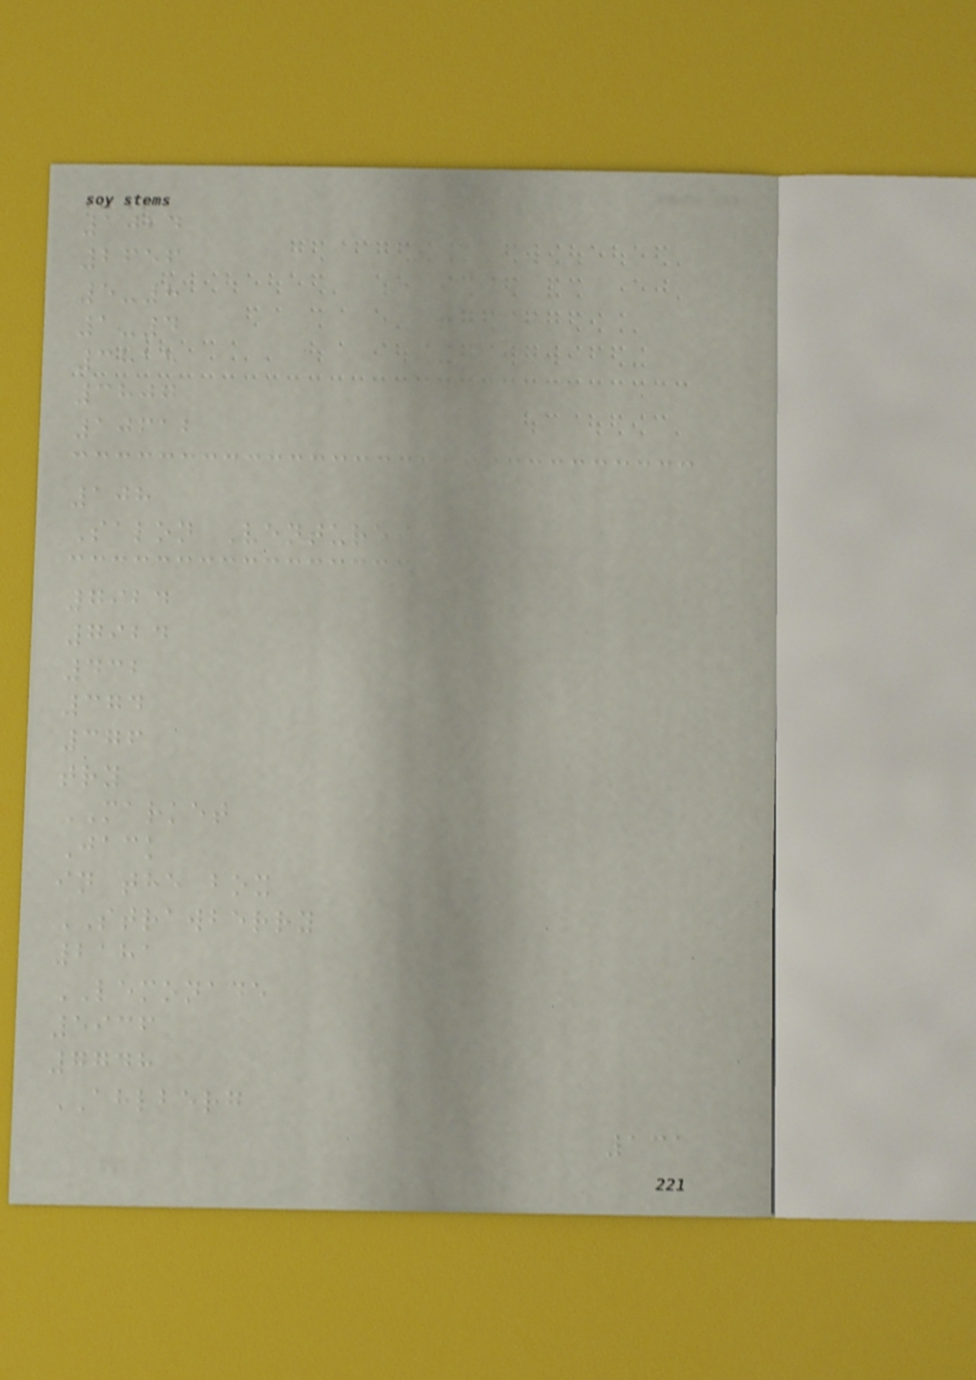1024
2656
5-8
1-4
3815
3807
10612
108
Salon Ventures
7924
7924
432
374
376
try
MARKET
Jack
in the box
STRAWBERRY
2181
LEMONADE
5936
7748
AHLBERG
131
